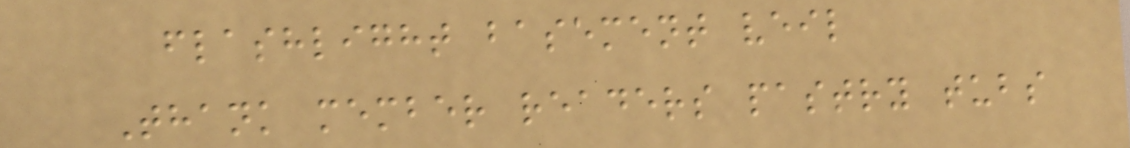flashlight basement veil
Thank member readers pastry tubs
